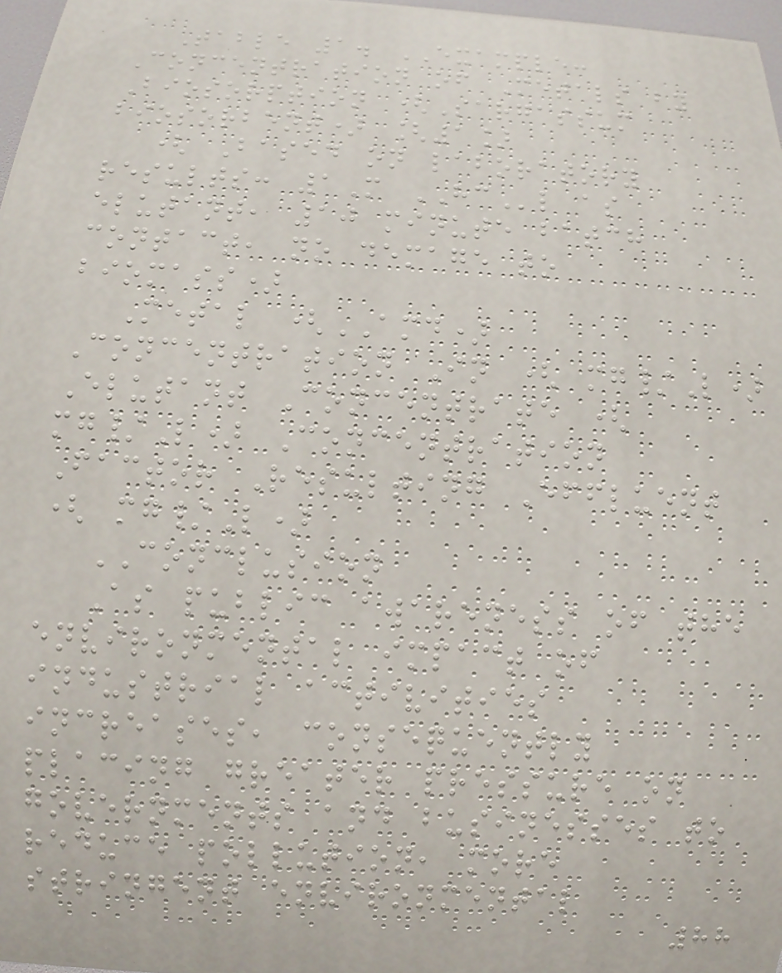Table 1. EXAMPLE:
Concentration of Metals by
Biosorption (Sargassum
biosorbent) [1]
( Based on laboratory
results: 1M HCl as
elutant, 10 minute batch
contact, no demage to
biomass)
Metal (AMD)
Concentration In ( mg/L)
Elutant Concentrate (
mg/L) Concentration
Factor Resulting Effluent
( mg/L)
CONCLUSION
As public awareness of the
environmental impact of
industrial activities
increases, consequently
placing greater pressure on
governments and businesses to
reduce pollution, more
stringent environmental
88
